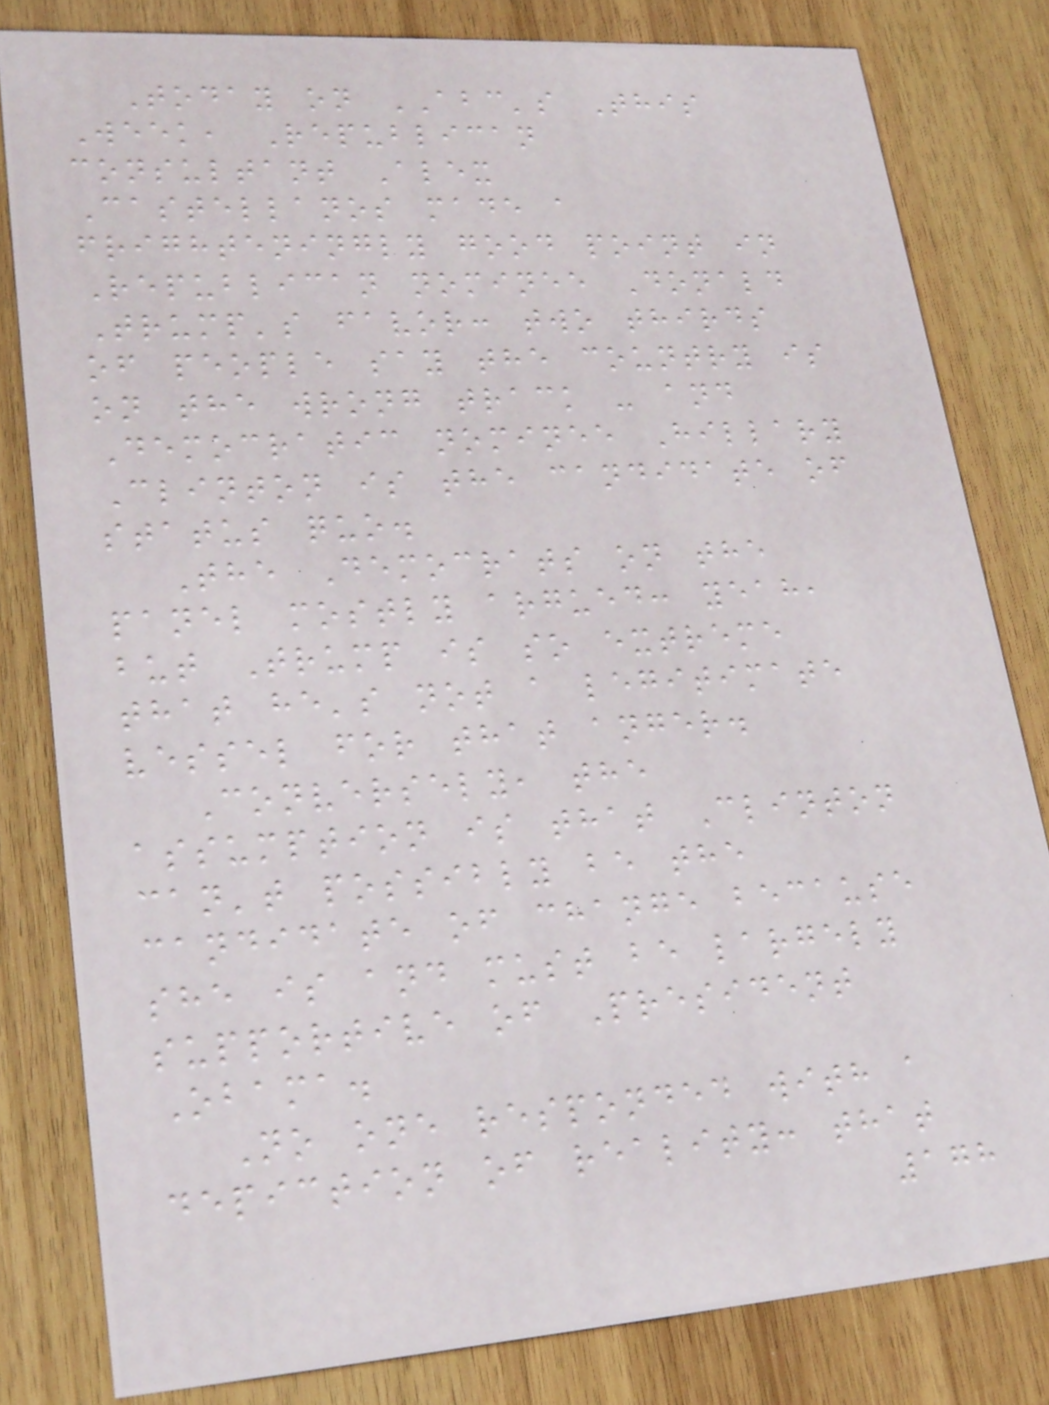Today on ABC's This
Week, Republican
consultant Alex
Castellanos made a
frighteningly good point in
Republican nominee Donald
Trump's favor: two thirds
of people say the country is
on the wrong track - and
Democratic nominee Hillary
Clinton is the candidate of
status quo.
The Democrats on the
panel mostly argued: yeah,
but Trump is so extreme
that he's not a legitimate
vessel for that anger.
Conversely, the
assumption is that Clinton
can't possibly be the
candidate of change because
she is and must be largely
supportive of President
Obama.
No one responded with a
depiction of reality: that
178
